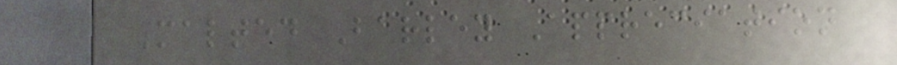Malted Barley Appreciation
